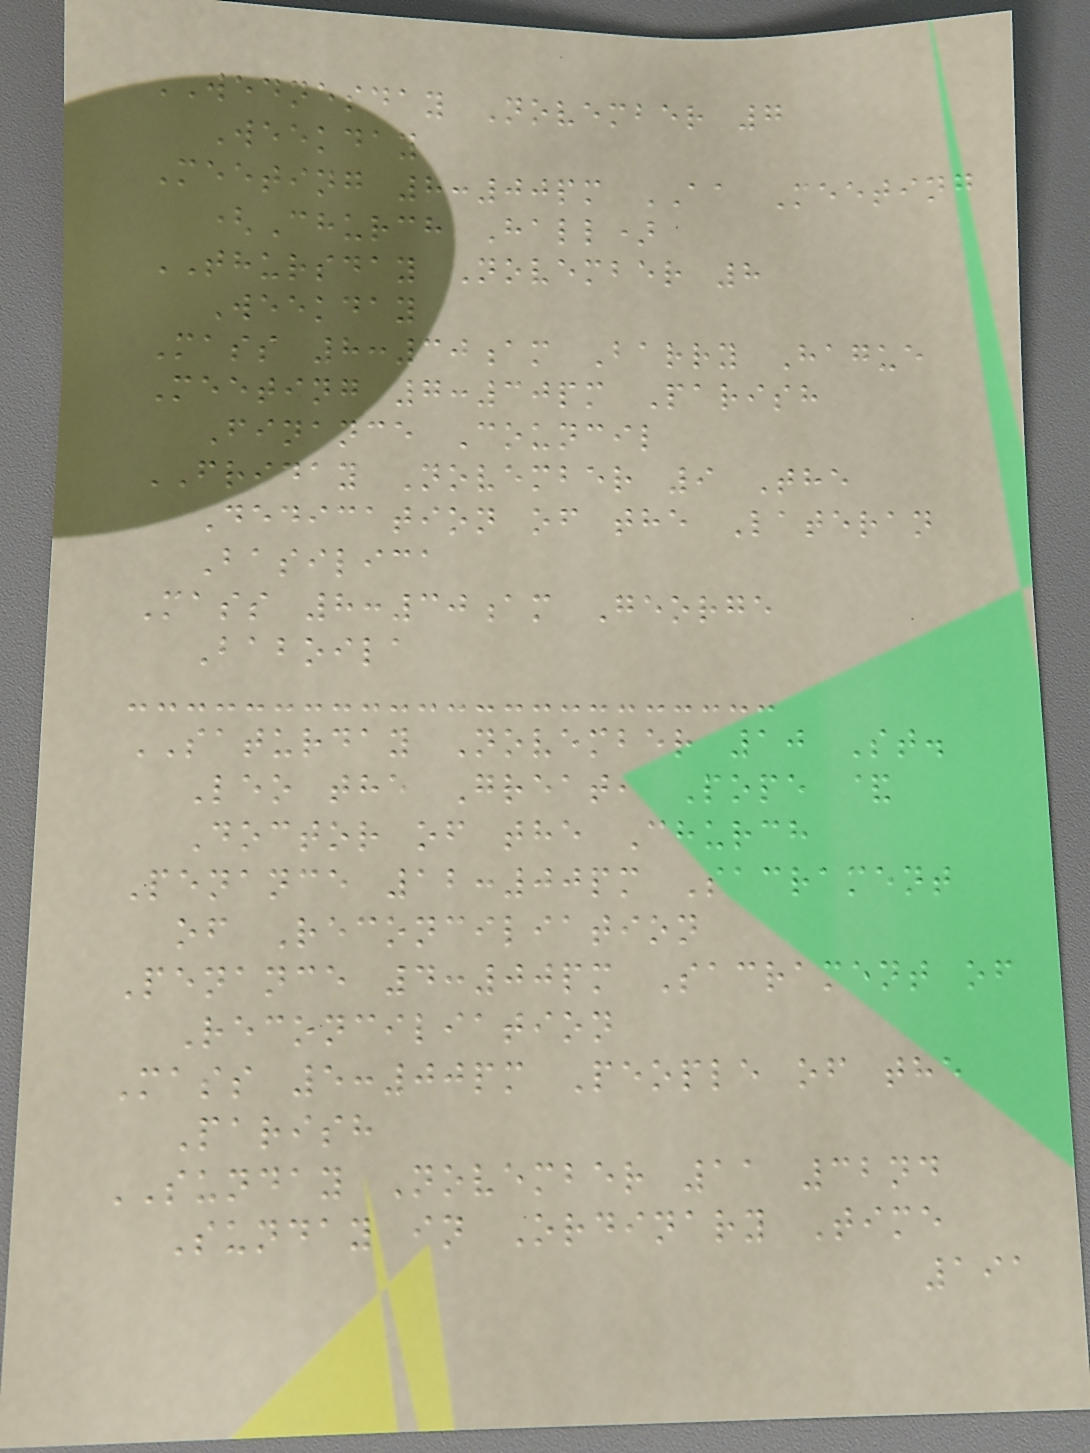WEDNESDAY November 7
Weekday
Meeting 8:00pm AA Meeting
(Church Hall)
THURSDAY November 8
Weekday
Mass 8:30am Barry Hague
Meeting 7:30pm Parish
Finance Council
FRIDAY November 9 The
Dedication of the Lateran
Basilica
Mass 8:30am George
Baboila
SATURDAY November 10 St.
Leo the Great, Pope &
Doctor of the Church
Penance 12:00pm Sacrament
of Reconciliation
Penance 4:00pm Sacrament of
Reconciliation
Mass 5:00pm People of the
Parish
SUNDAY November 11 32nd
Sunday in Ordinary Time
191
